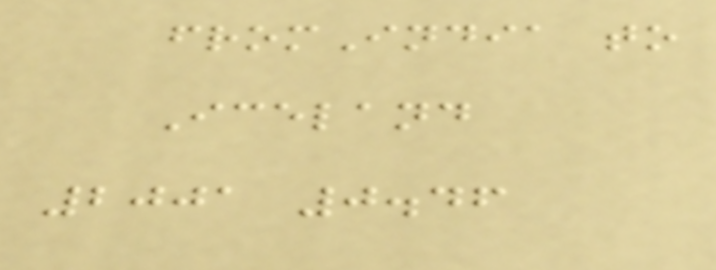fromIndia to
Iceland
2001 0.46
